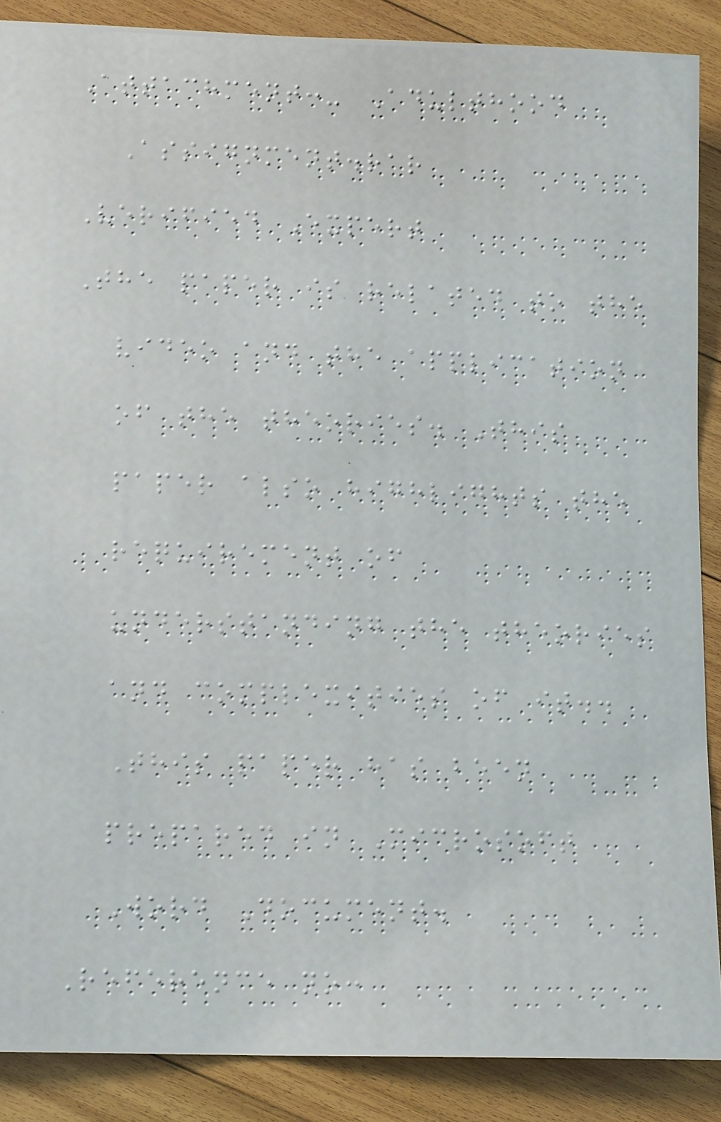Attachment:- Adulthood
Assignment.rar
Verified Expert
The paper is related to the
video and the application
of the theories. This
paper also highlights the
requirement of
understanding the theories
and complexities of it..
This paper has been
prepared in Microsoft
Word Document.
Reference no:
